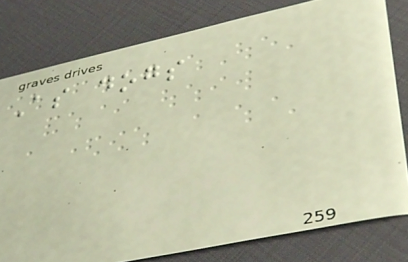As dogs
